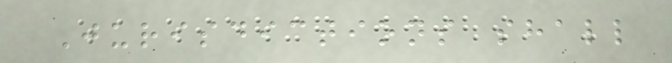Jurisdictions shall
